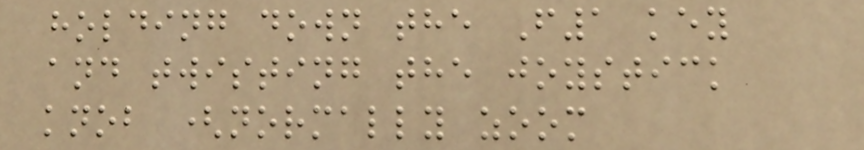holding down the F1 key
and twisting the joystick
knob (normally zoom
